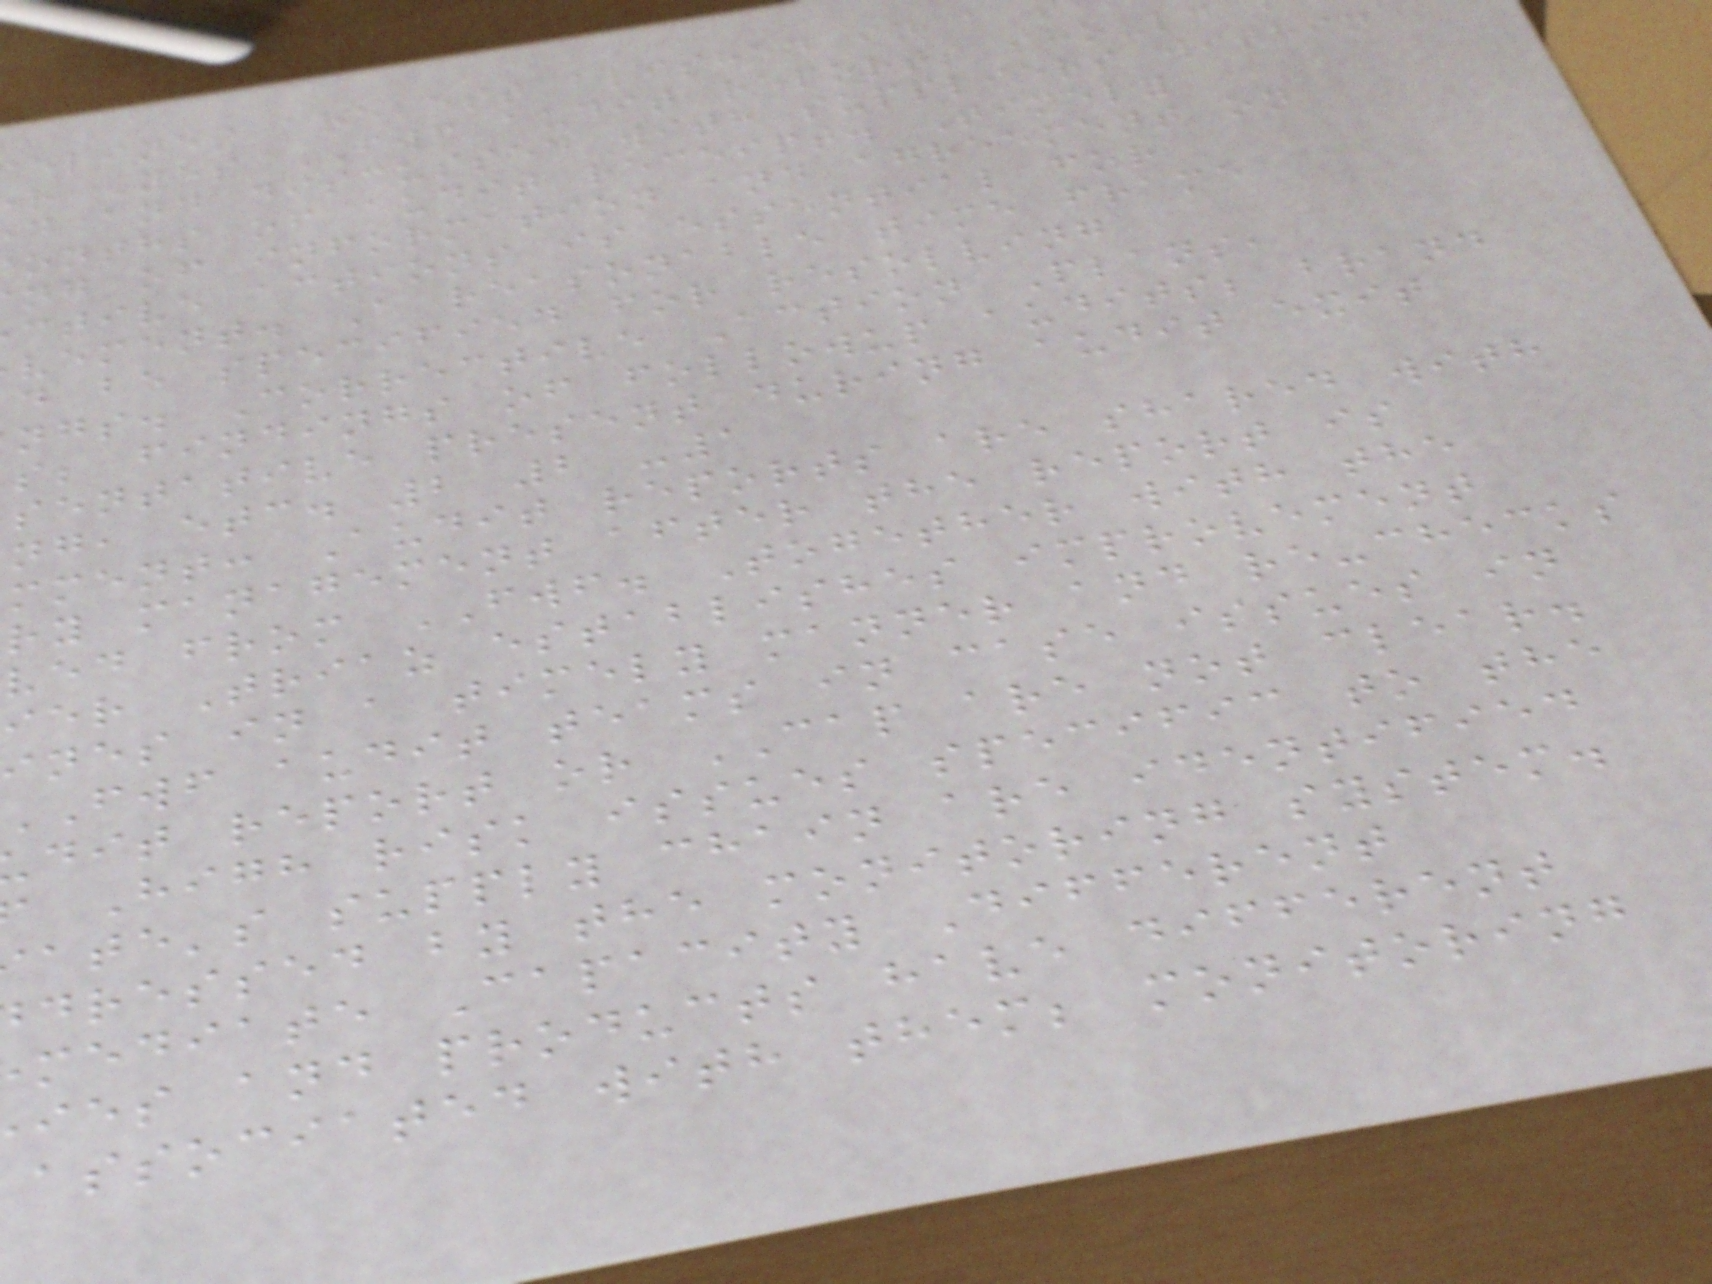elines are established in a
r Yes FWF audit reports should
d and discussed with suppliers within
onths of audit receipt. Timely
ng of information and agreement on
ctive actions is essential for
vement. A reasonable time frame
d be specified for resolving
ngs. Corrective Action Plans,
s; findings of followup audits; brand
sentative present during audit exit
ng, etc. 2 2 -1
mment: Audit reports are shared with
ry management after the report is
ved from FWF. Together with the
ier Triaz establishes improvement
ines in a timely manner and re-checks
fwf audit teams in case issues in
dit report or CAP are not clear.
High risk issues specific to the
ate's supply chain are identified
dressed by the monitoring system.
mediate Capacity Different
ies and products have different
associated with them; monitoring
